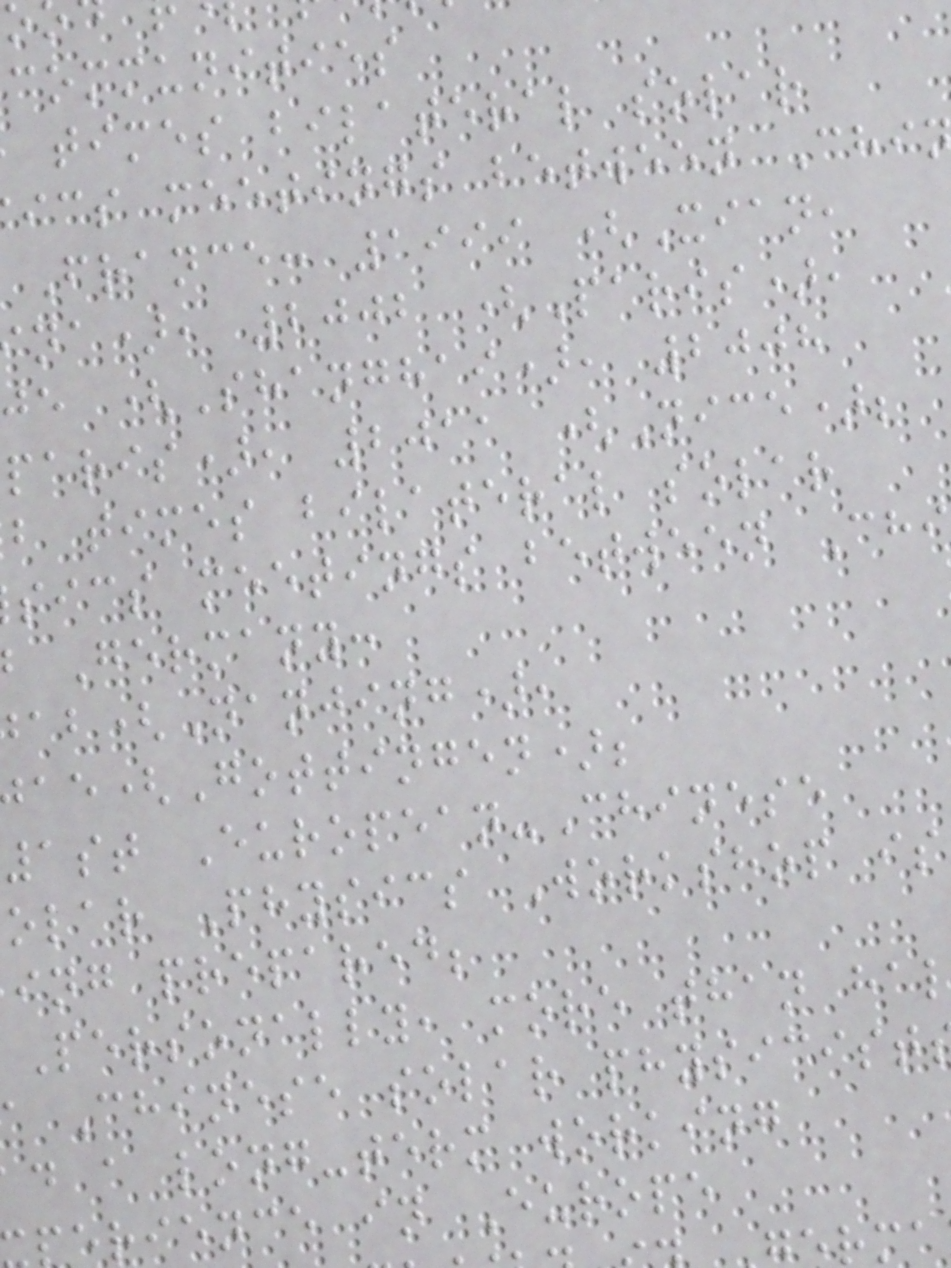communities
times bilateral solar
ics meetings between Chi
France: 1999 (Xian,
na), 2002 (Paris),
je (Shanghai), 2008
paris), 2011 (Nice);
b times bilateral solar
sics meetings between Chi
Germany:
(Nanjing),
(Gottingen);
1st European-Chinese
olar Physics Workshop is
ing prepared;
Personally, more than ha
Chinese solar physicist
d a long-term working
perience in Europe
